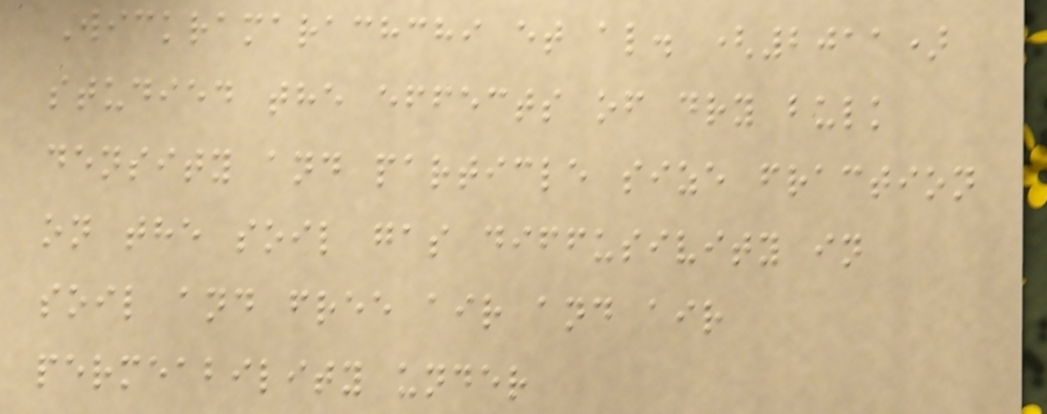Wickramarachchi et al. (2011)
studied the effects of dry bulk
density and particle size fraction
on the soil gas diffusivity in
soil and free air and air
permeability under
